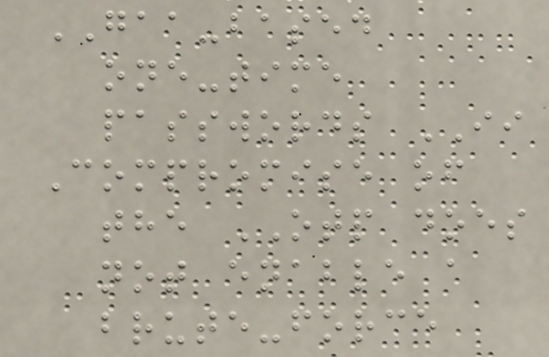GAA-based
one-time
passwords II
Compromise of
the OTP does
not enable a
brute-force
